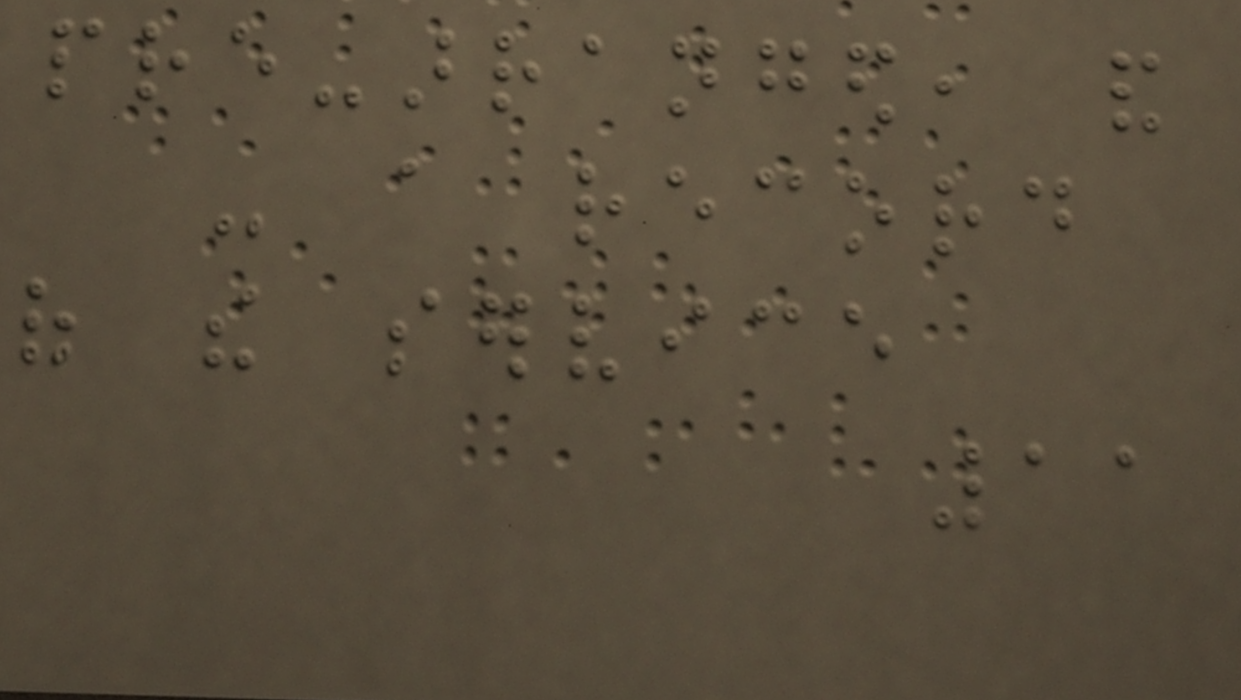pre-arranged, and
- a record
of the service
11
